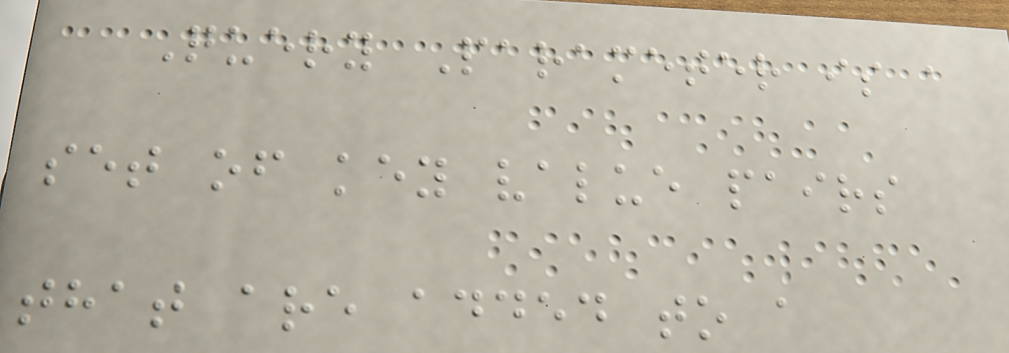Query Parameter is a
set of key value pairs
that are added to a
